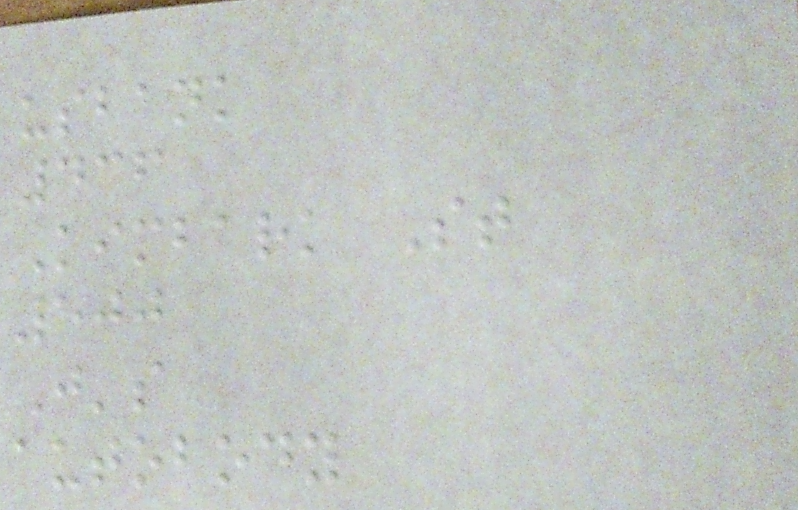usbank
436
Kimbark St
500
J's
autobody
